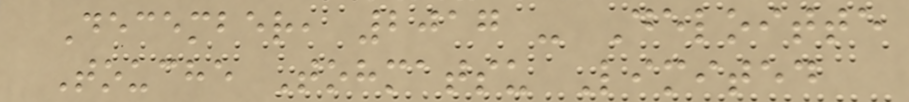December, 2017 - Deloitte
Touche Tohmatsu Limited
